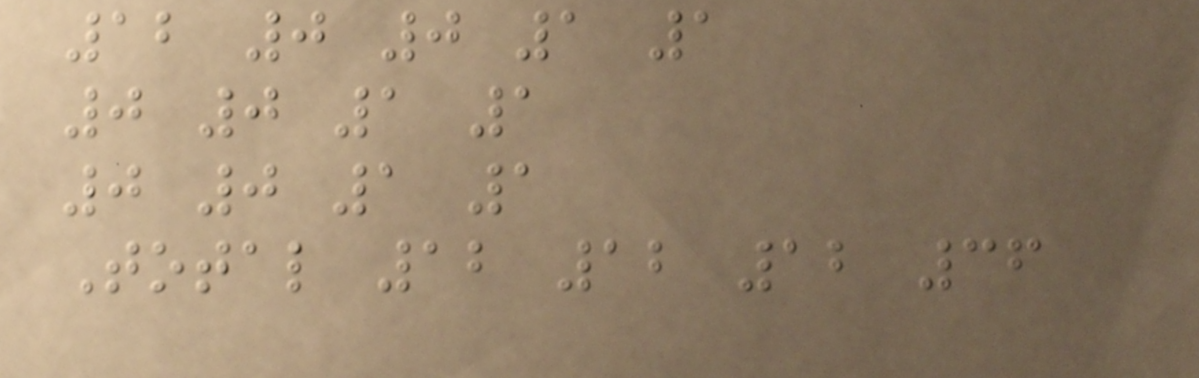12 0 0 1 1
0 0 1 1
0 0 1 1
Total 12 12 12 36
